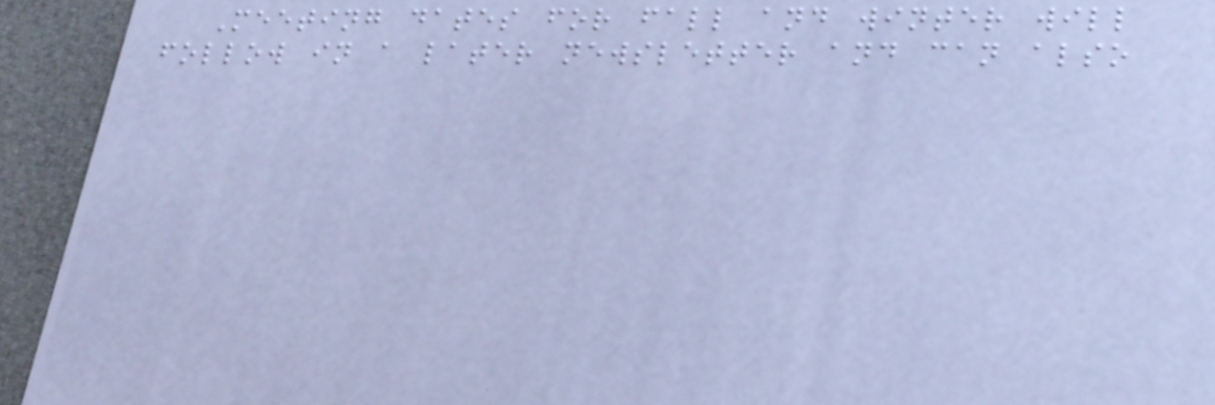Meeting dates for fall and winter will
follow in a later newsletter and can also
